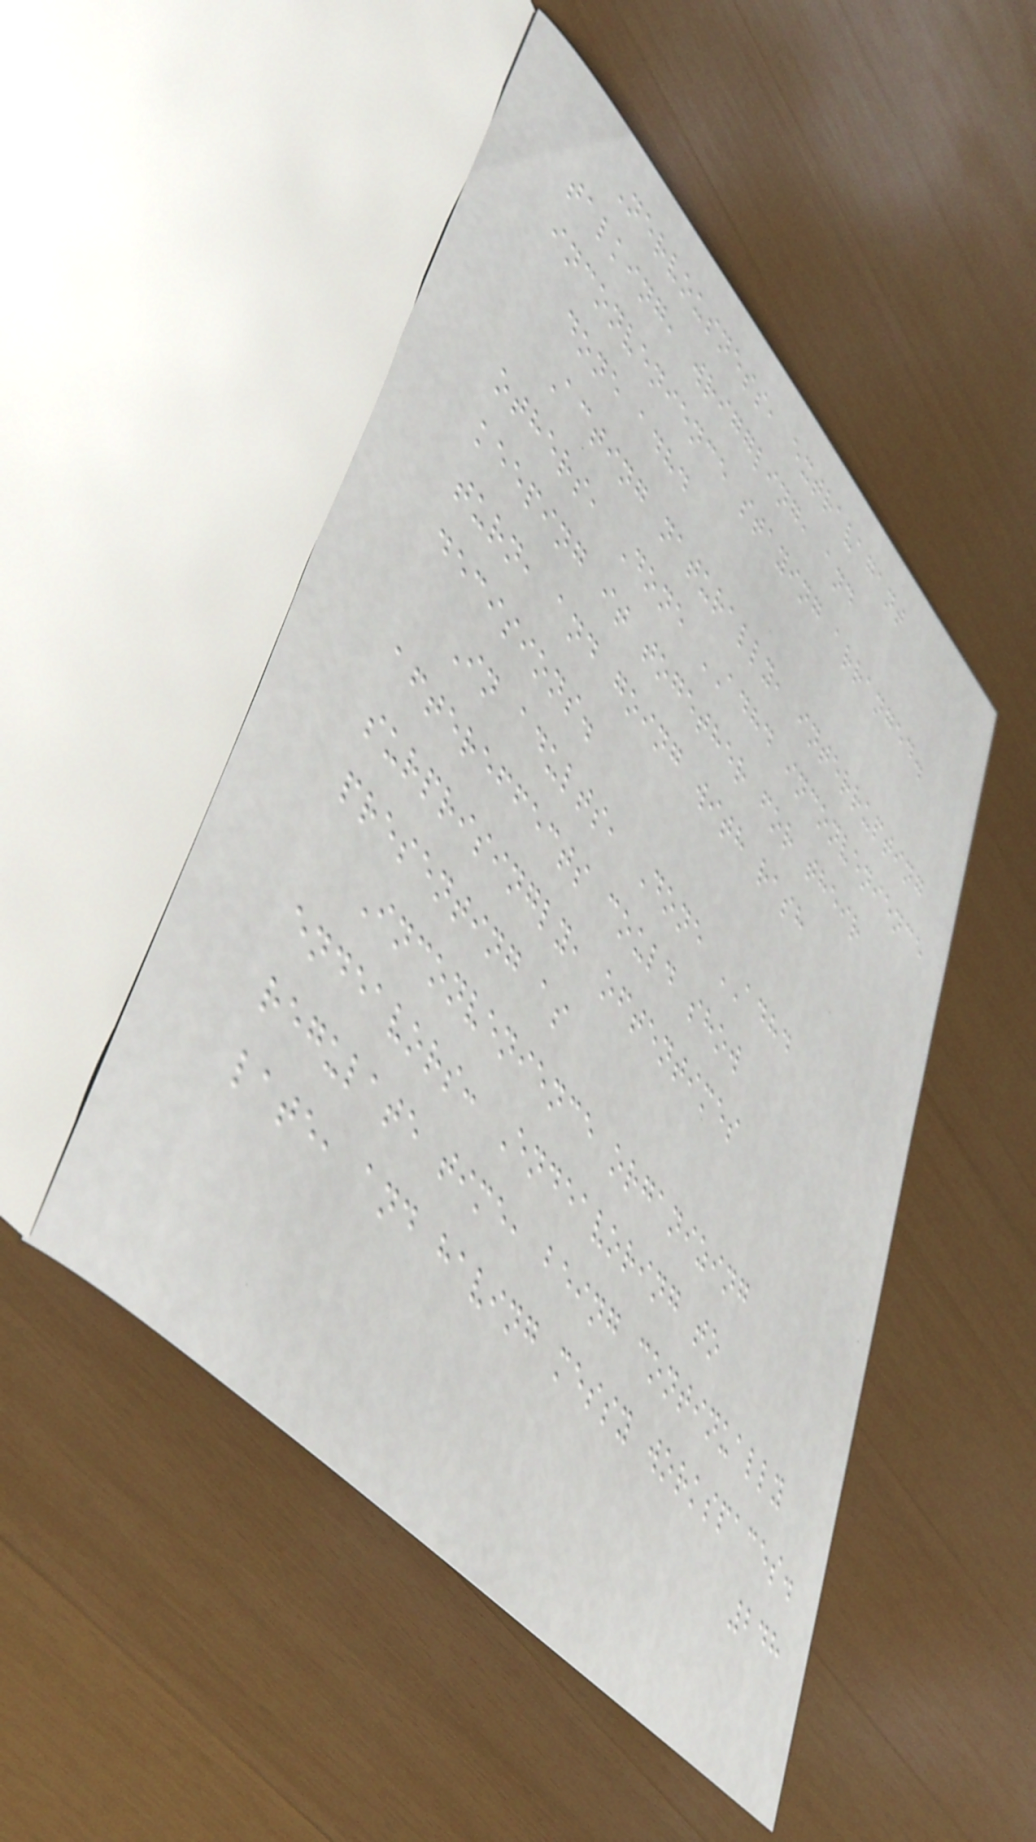Nervousness, extravagant
talking, wriggling, and
inconvenience staying arranged.
done adhd
Acting naturally, interrupting
others, Done ADHD inconvenience
keeping it together for their
turn, and going with rash
decisions.
In adults, Done ADHD
aftereffects could show
surprisingly, oftentimes
presenting as
Inconvenience organizing
endeavors: Endeavoring to
regulate time, being continually
late, and having messy workspaces.
248
